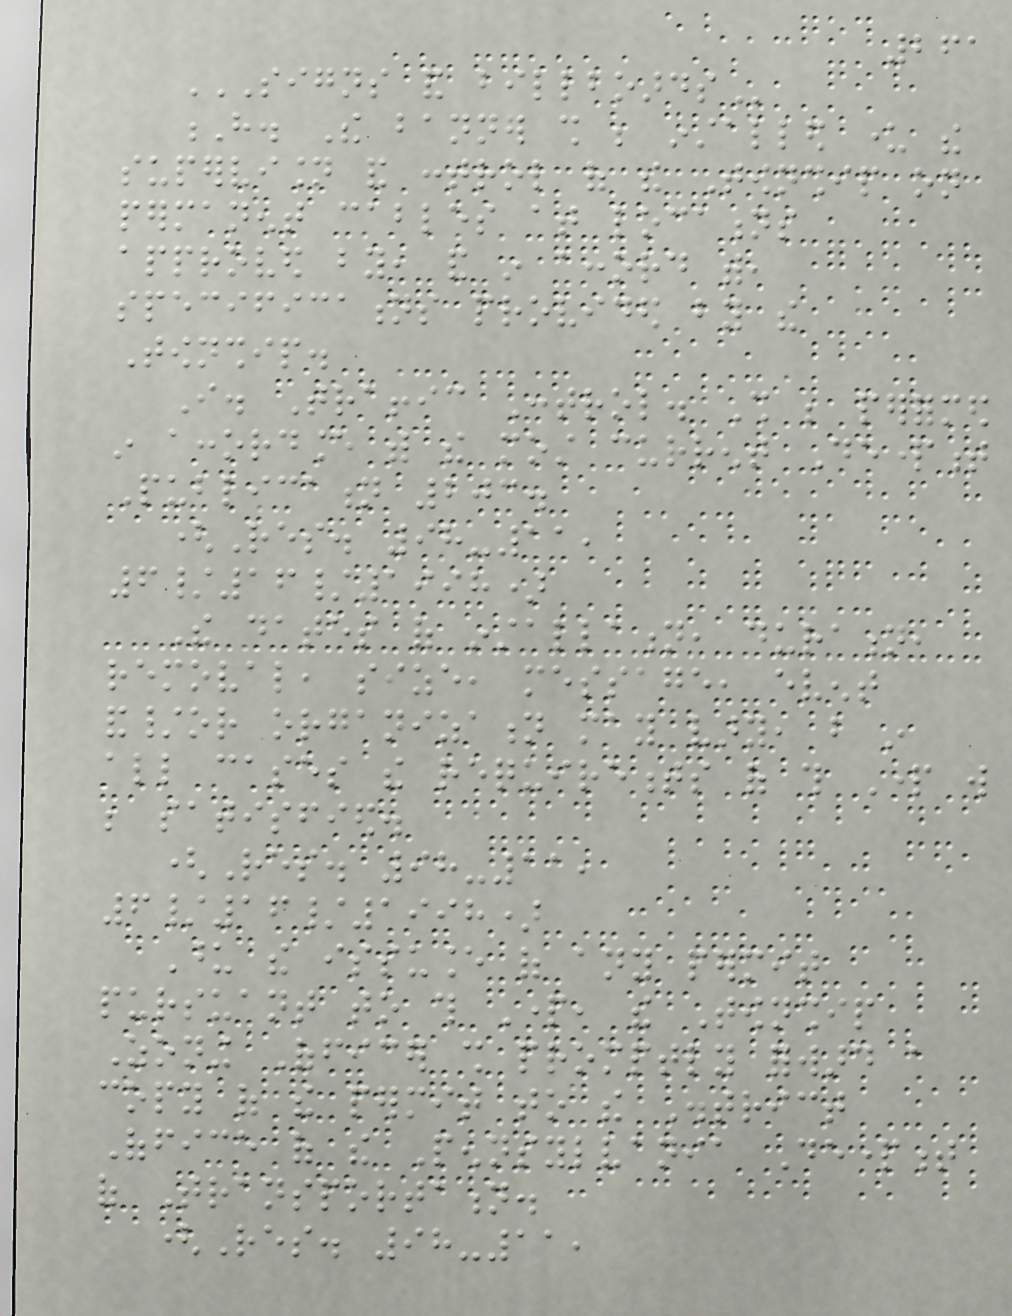261
SIGNS AND BILLBOARDS
H. The banner shall be installed under the
supervision and control of the Township on
permanent cables at locations
approved by, and in accord with,
specifications provided by the
Township.
I. Traffic Control. Shall be performed
in accordance with the most current Department
Publication 203.
(Res. 98-11,
6/16/1998)
The dates of installation, duration,
removal, size, message, event
and/or organization may vary, but in
all cases the requirements of this Part will
be satisfied.
(Res. 98-11,
6/16/1998)
Upon the issuance of any permit
pursuant to this Part, the Township
Zoning Officer shall promptly forward a
copy of the permit to the District
Office of the Pennsylvania Department
of Transportation.
(Res. 98-11,
